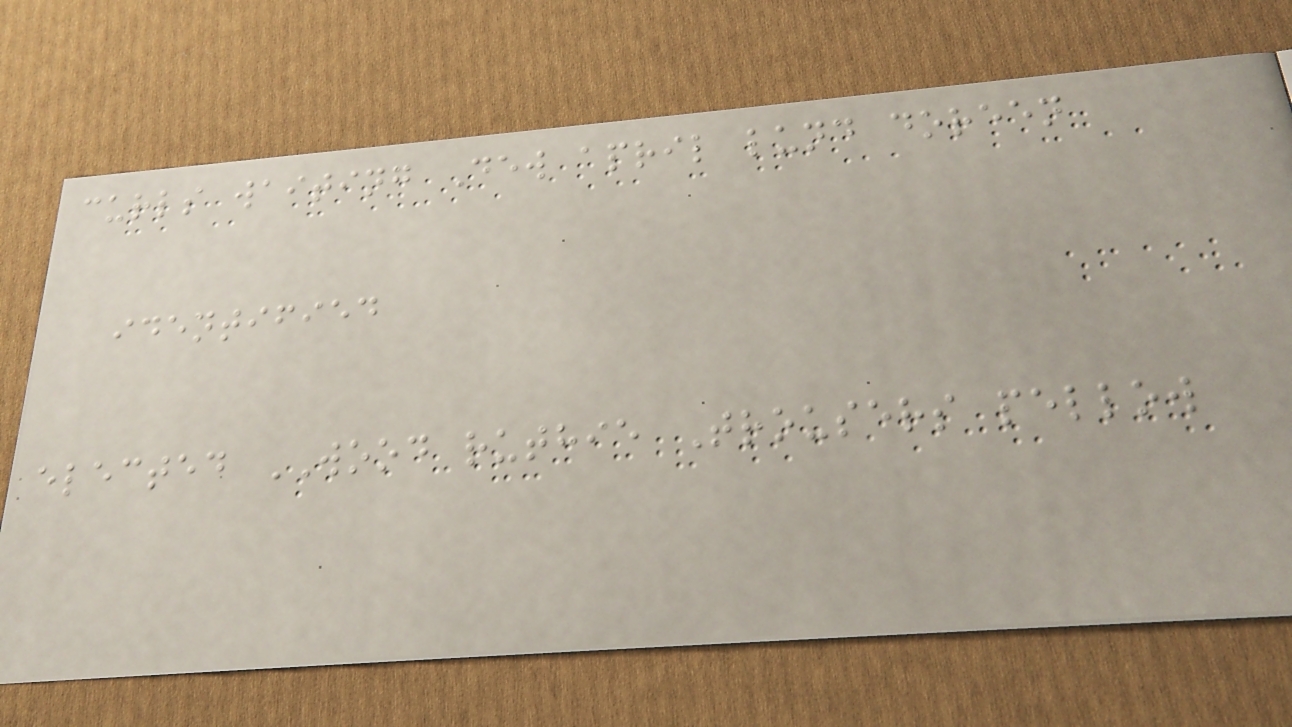curls waiting Dew april lund doreen
identified
elected WOOD ruthie Trousers pellow
